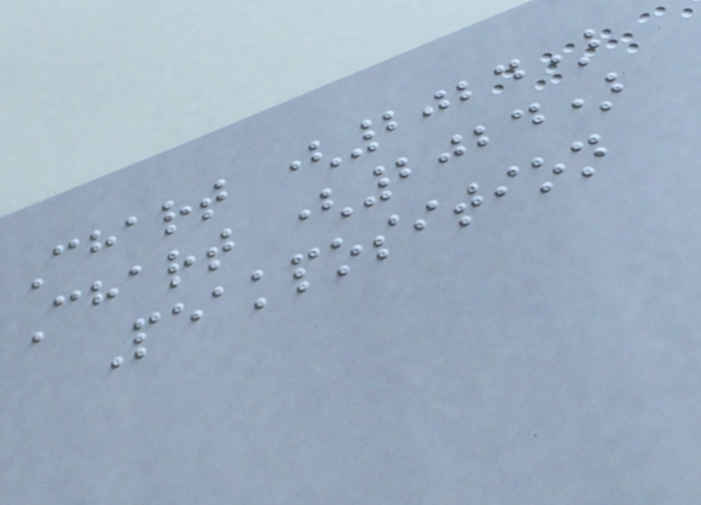Chart (2024)
Chart (2024)
Peakposition
